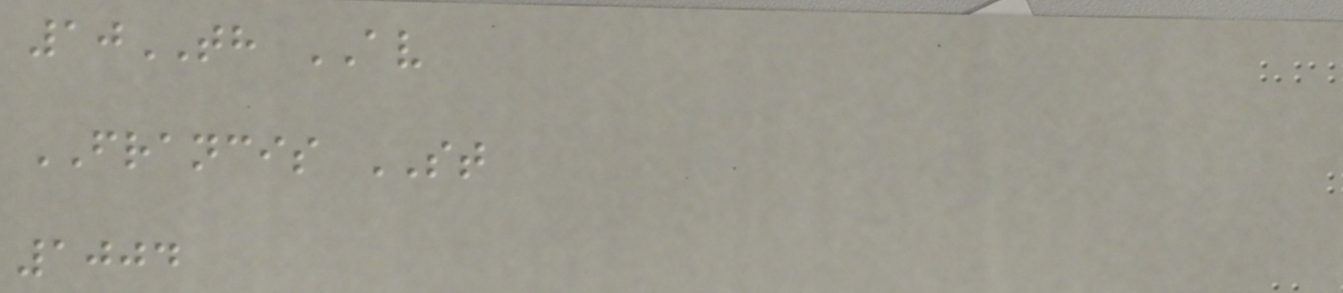10TH AV
FRANCIS ST
1004
